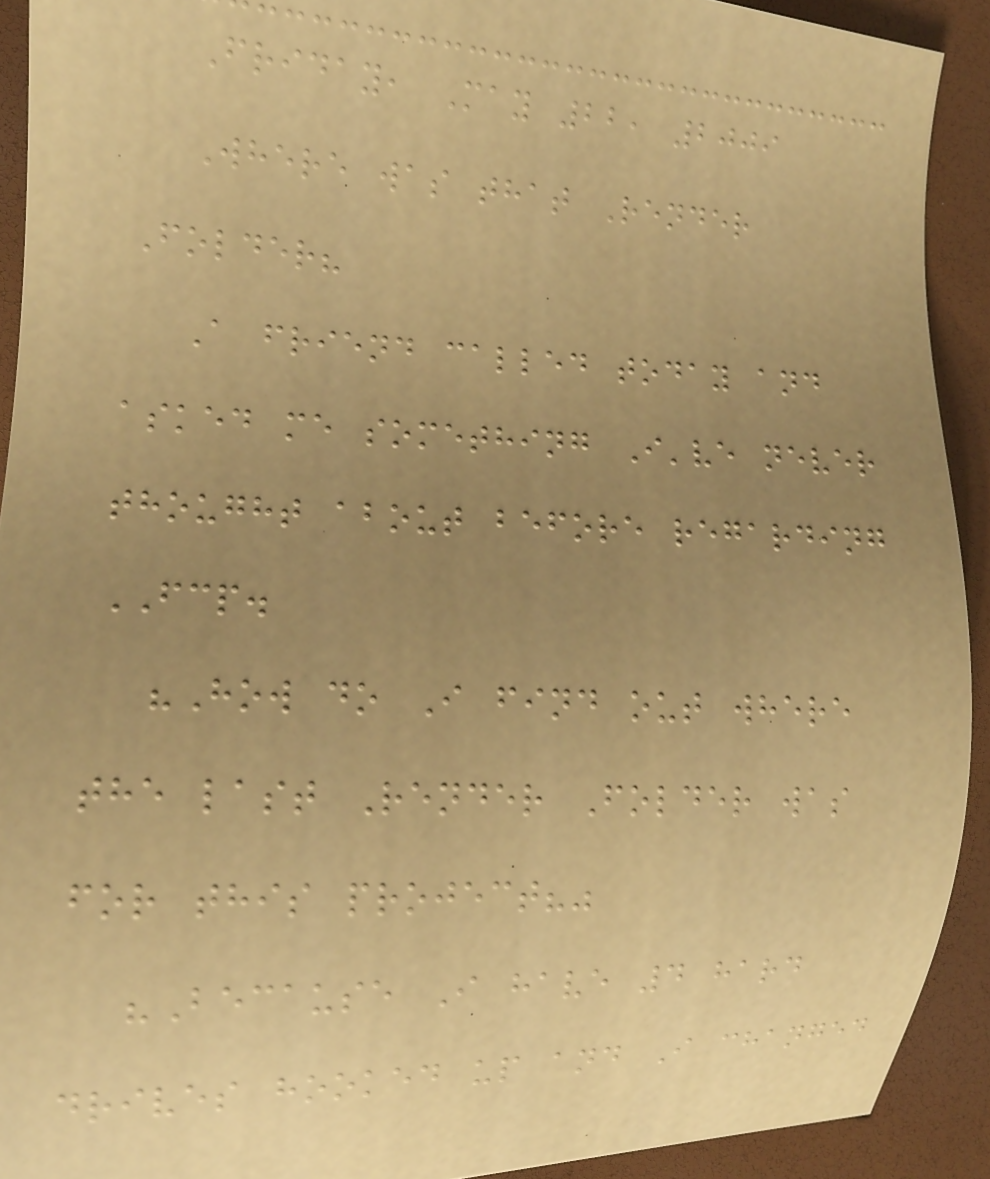Friday, May 22, 2009
Where was that Render
Folder?
A friend called today and
asked me something I've never
thought about before regarding
FCP.
"How do I find out where
the last Render Folder was
for this project?"
"Because I have 4 hard
drives hooked up and I changed
